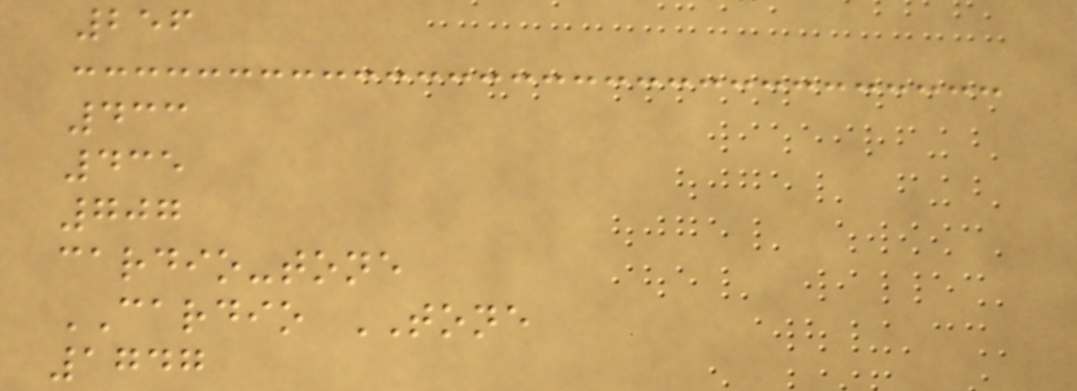256
433
435
707
cardio-tone
CARDIO TONE
1747
